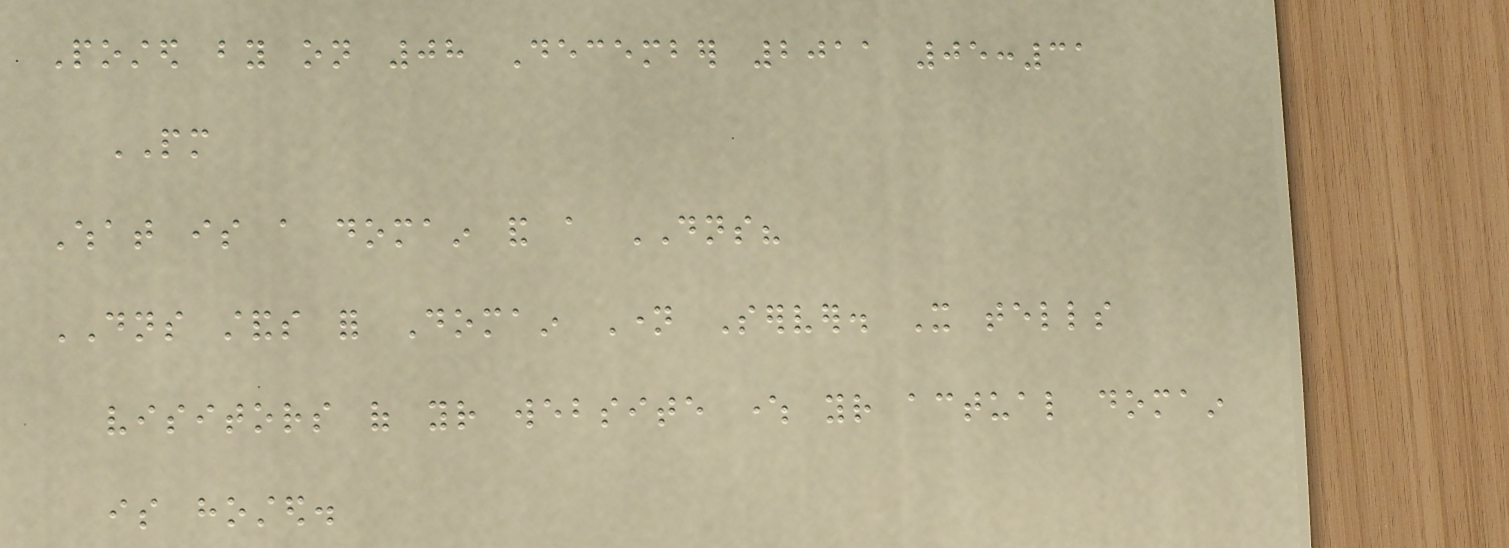Posted by on 08 December 2011 05:31
PM
What is a domain and a DNS?
DNS stands for Domain Name Server. It tells
visitors of your website where your actual domain
is hosted.
